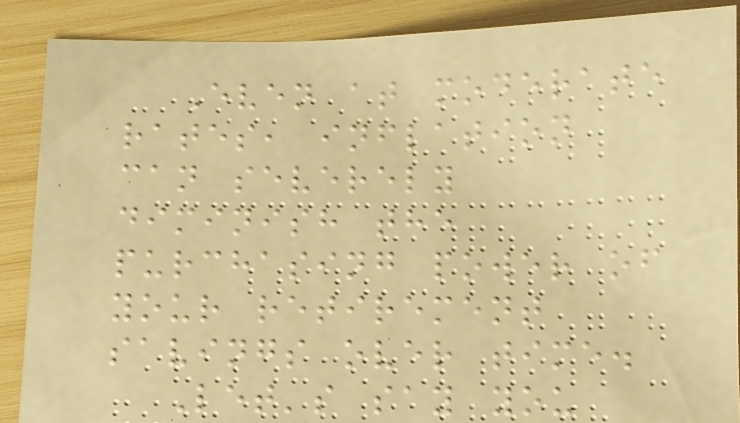Even at moderate
rates, inflation
can severely
diminish the
purchasing power of
your retirement
savings over time.
Let's say you
